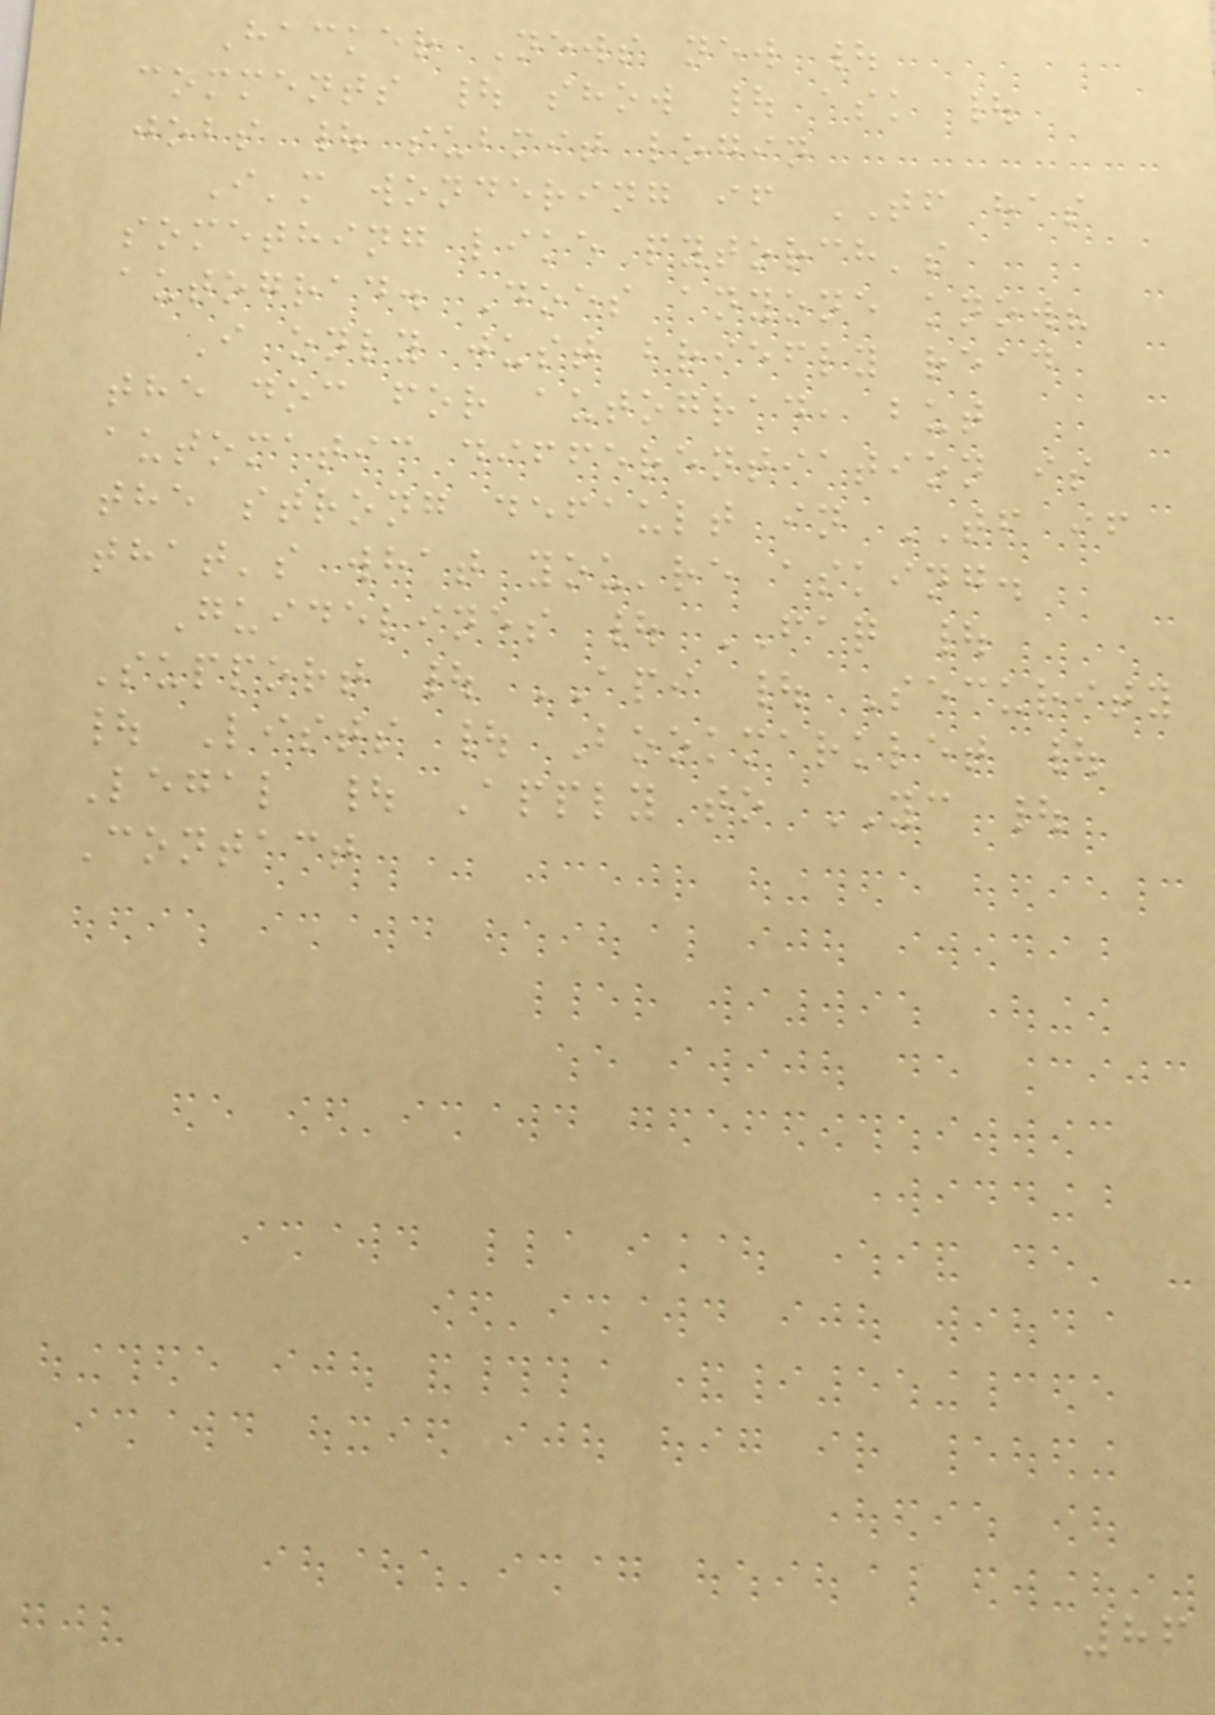Hacker News new |
comments | show | ask |
jobs | submit login
I'm wondering if TF has
something like pytorch's
autograd. Does anyone know?
I only just briefly read
the doc for autograd, but
automatic differentiation is
the strong default in TF if
that's what you're asking.
Guidelines | FAQ |
Support | API | Security
| Lists | Bookmarklet |
Legal | Apply to YC |
Contact
86
